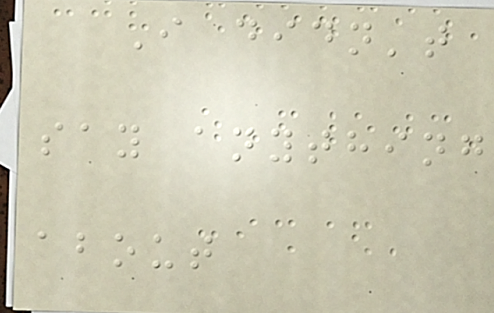I didn't
say anything
about
